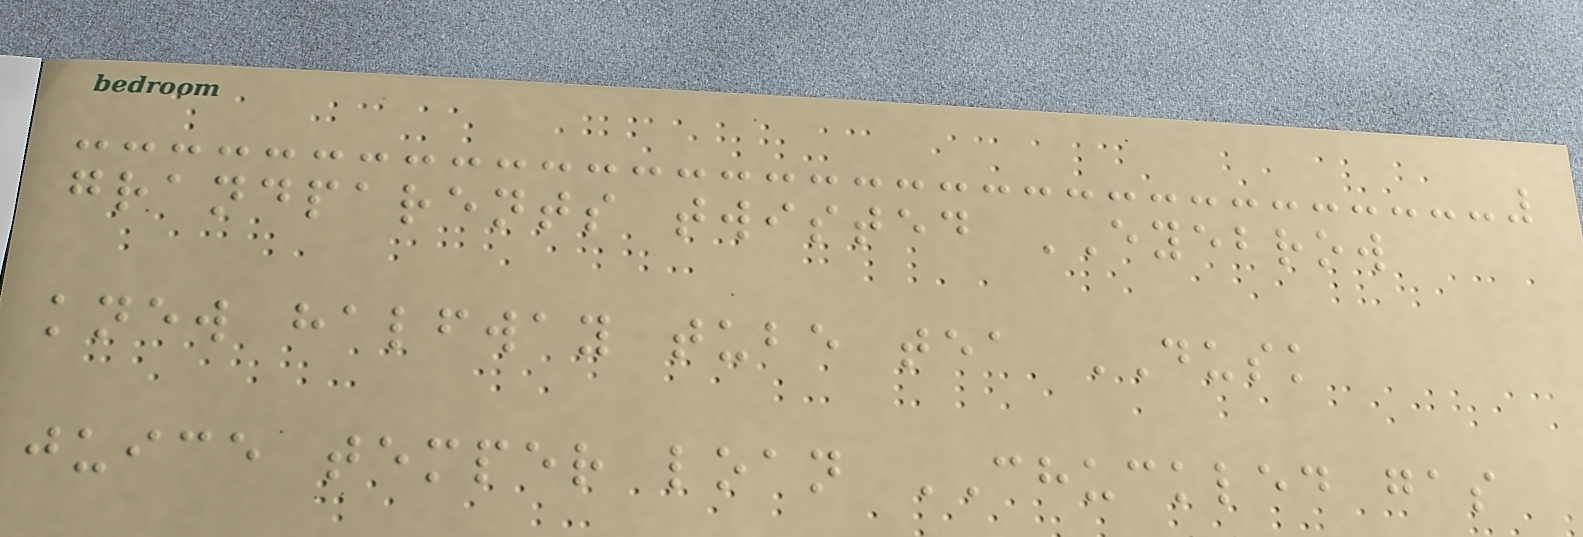grandparents twisted EYEBROW
knew halfway tube tea DUSK
juice temper loan CHUCKLED gas
